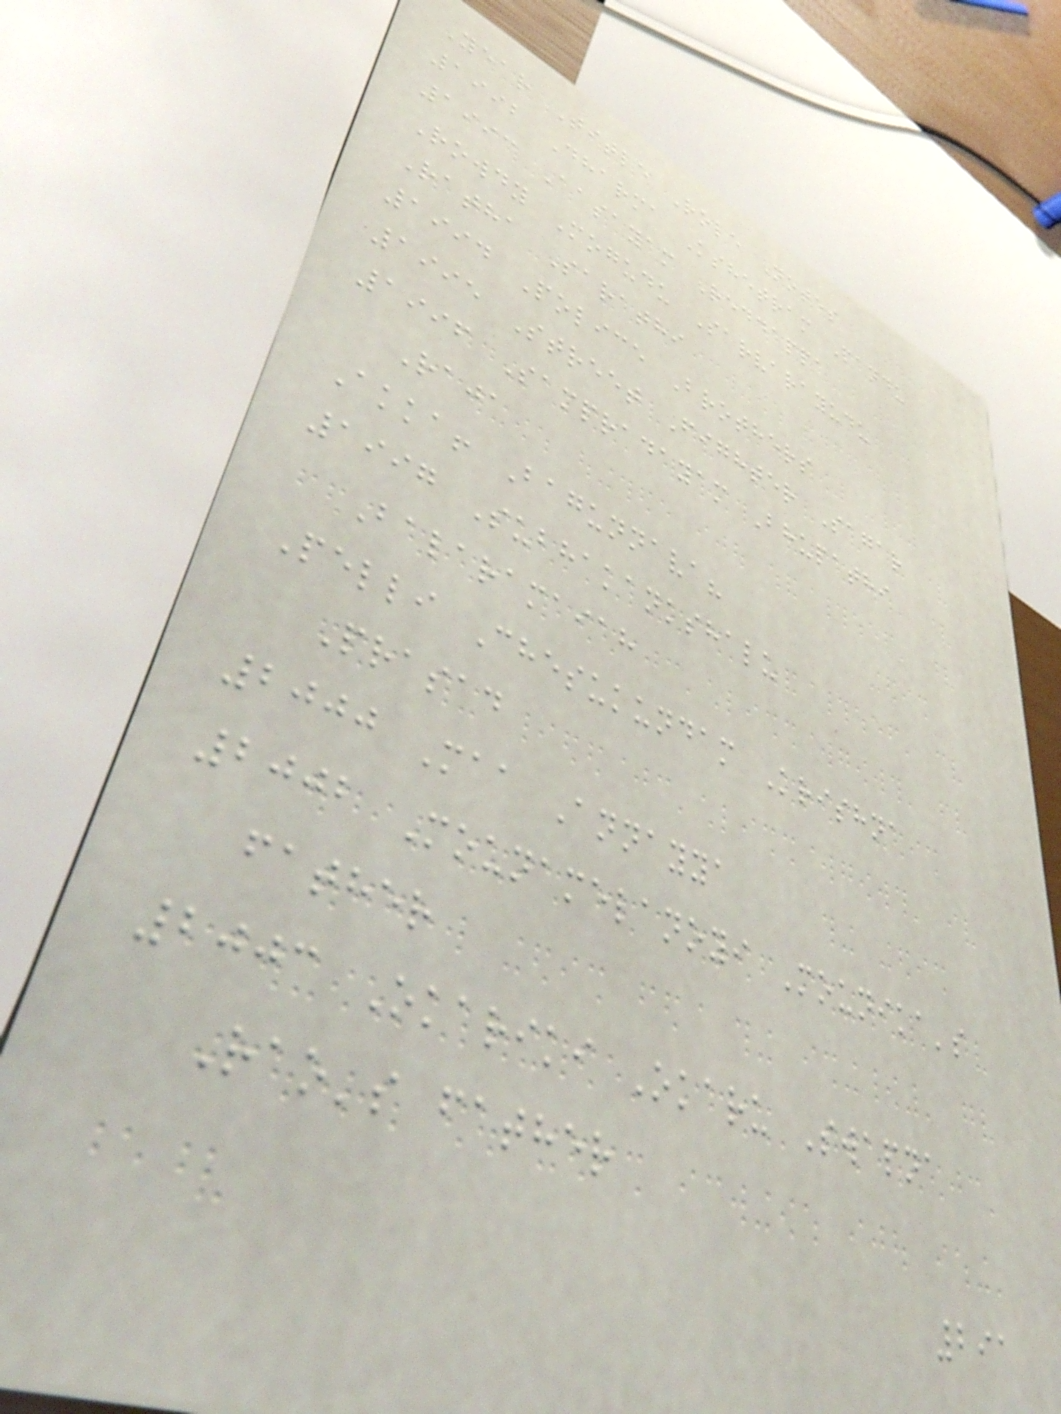Year Title Role Notes
1992 Dharma Kshetram Pandu
1993 Aasayam Reddappa
Rowdy Mogudu Sarvarayudu
Ratha Sarathi
1994 Police Brothers
1995 Street Fighter Sagar
1996 Sampradayam Bhupathi
Raja
Akka! Bagunnava?
1997 Subhakankshalu
Balaramaiah
Pelli Chesukundam Krishna
Prasad
2000 Maa Annayya
2002 Mounamelanoyi Mounika's
father
2003 Okariki Okaru Swapna
Rao's father
291
